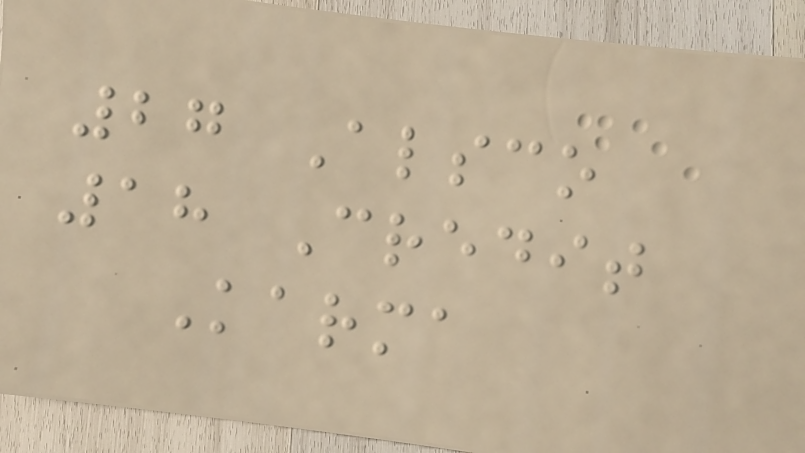27 Alsco
18 Credit
Karma
